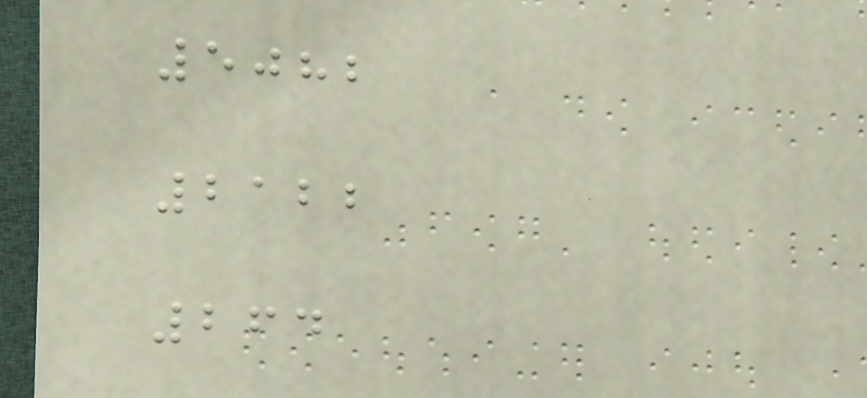5082
2122
264
